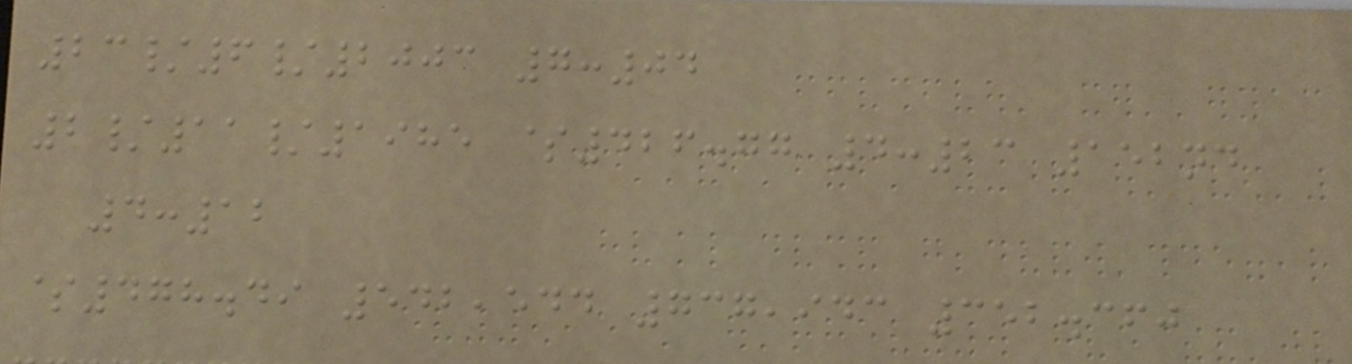23/6/2003 7:04
2/11/1985 $426.77 4:23 152nd
4:12
$478.49 542,544 737,943 352.360
